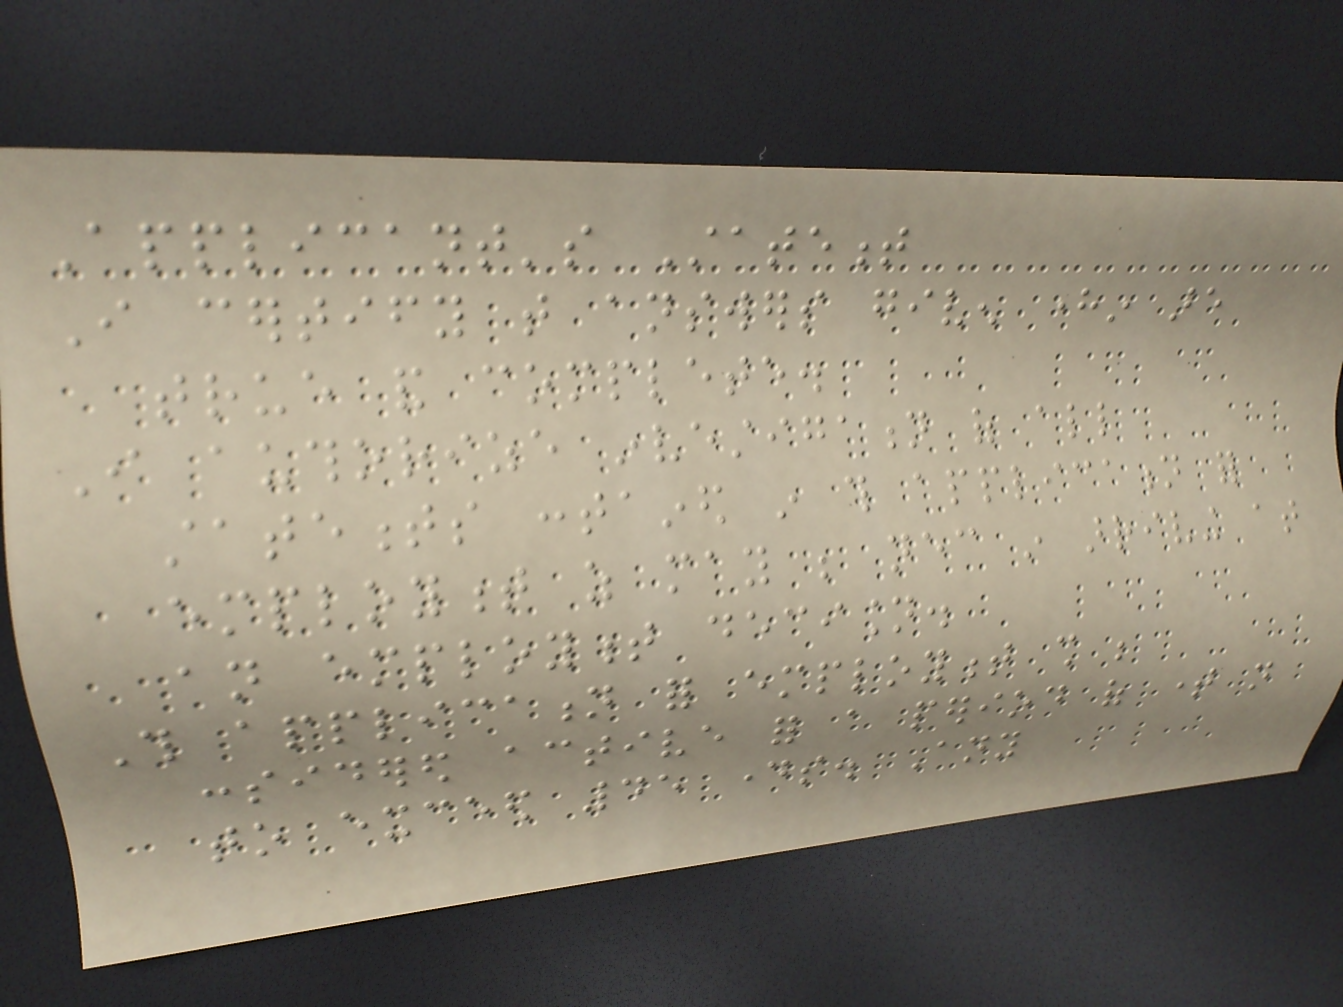Applicant's Statement
I certify that answers given herein are
true and complete.
I authorize investigation of all
statements contained in this application for
employment as may be necessary in arriving at
an employment decision.
This application for employment shall be
considered active for a period of time not
to exceed 45 days. Any
